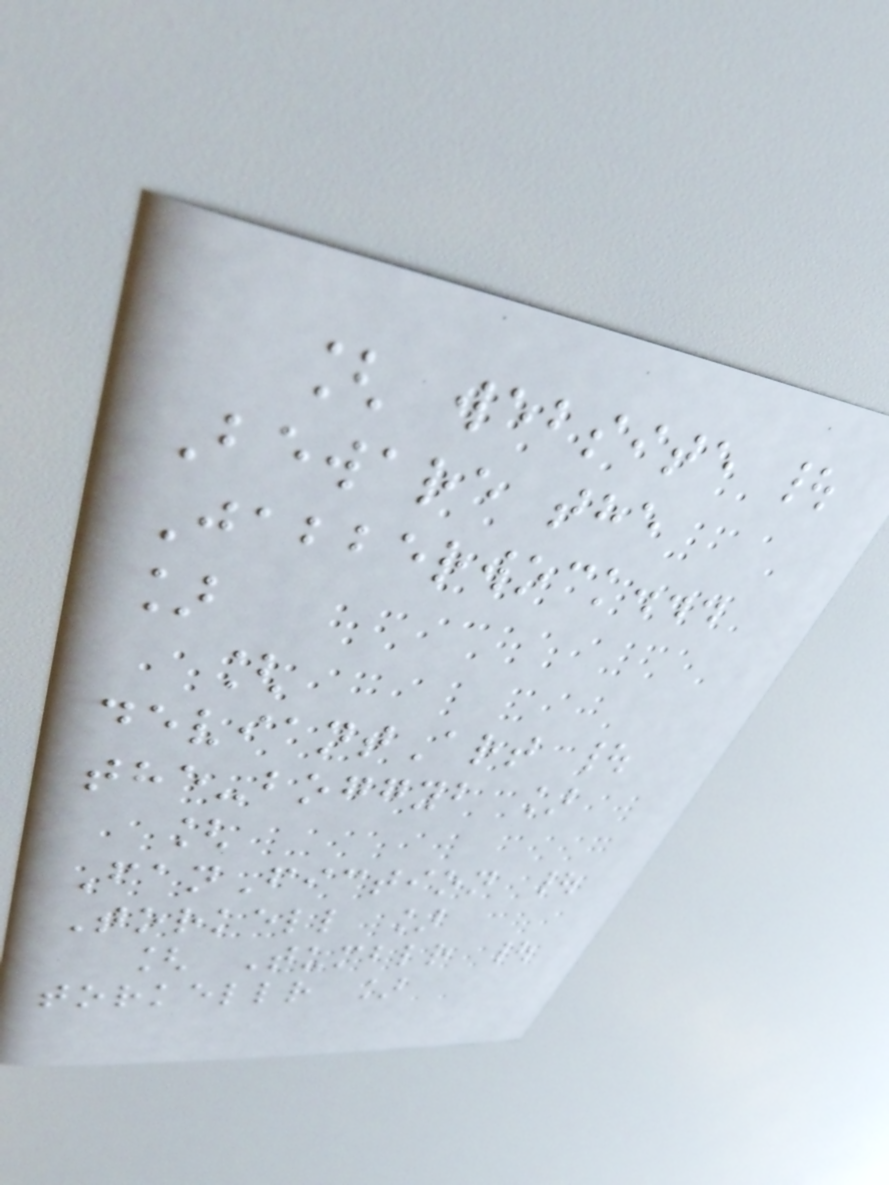[ website |
Beware the
Jabberwock...
]
[
deviantArt |
the-boggyb ]
[
FanFiction |
Torkell ]
[ Tumblr |
torkellr ]
